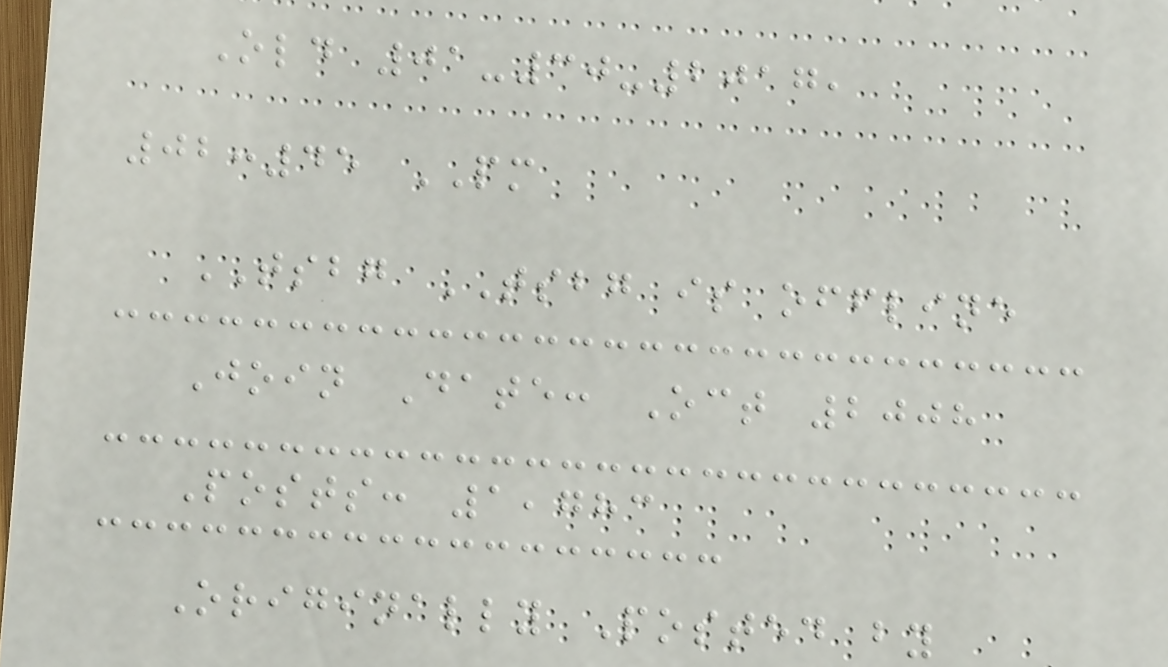Old 01-30-2017,
02:45 PM
TSBG TSBG is offline
Join Date: Oct 2008
Posts: 1,783
Originally Posted by
